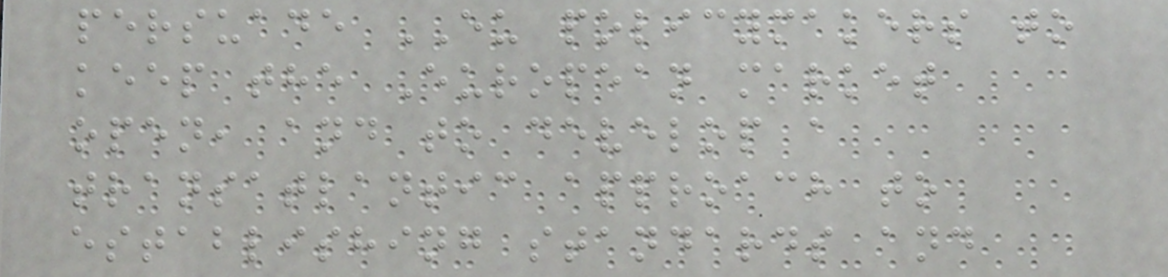persuade EU policymakers to
keep the European market
open, and to develop a
transatlantic approach to
establishing standards and
